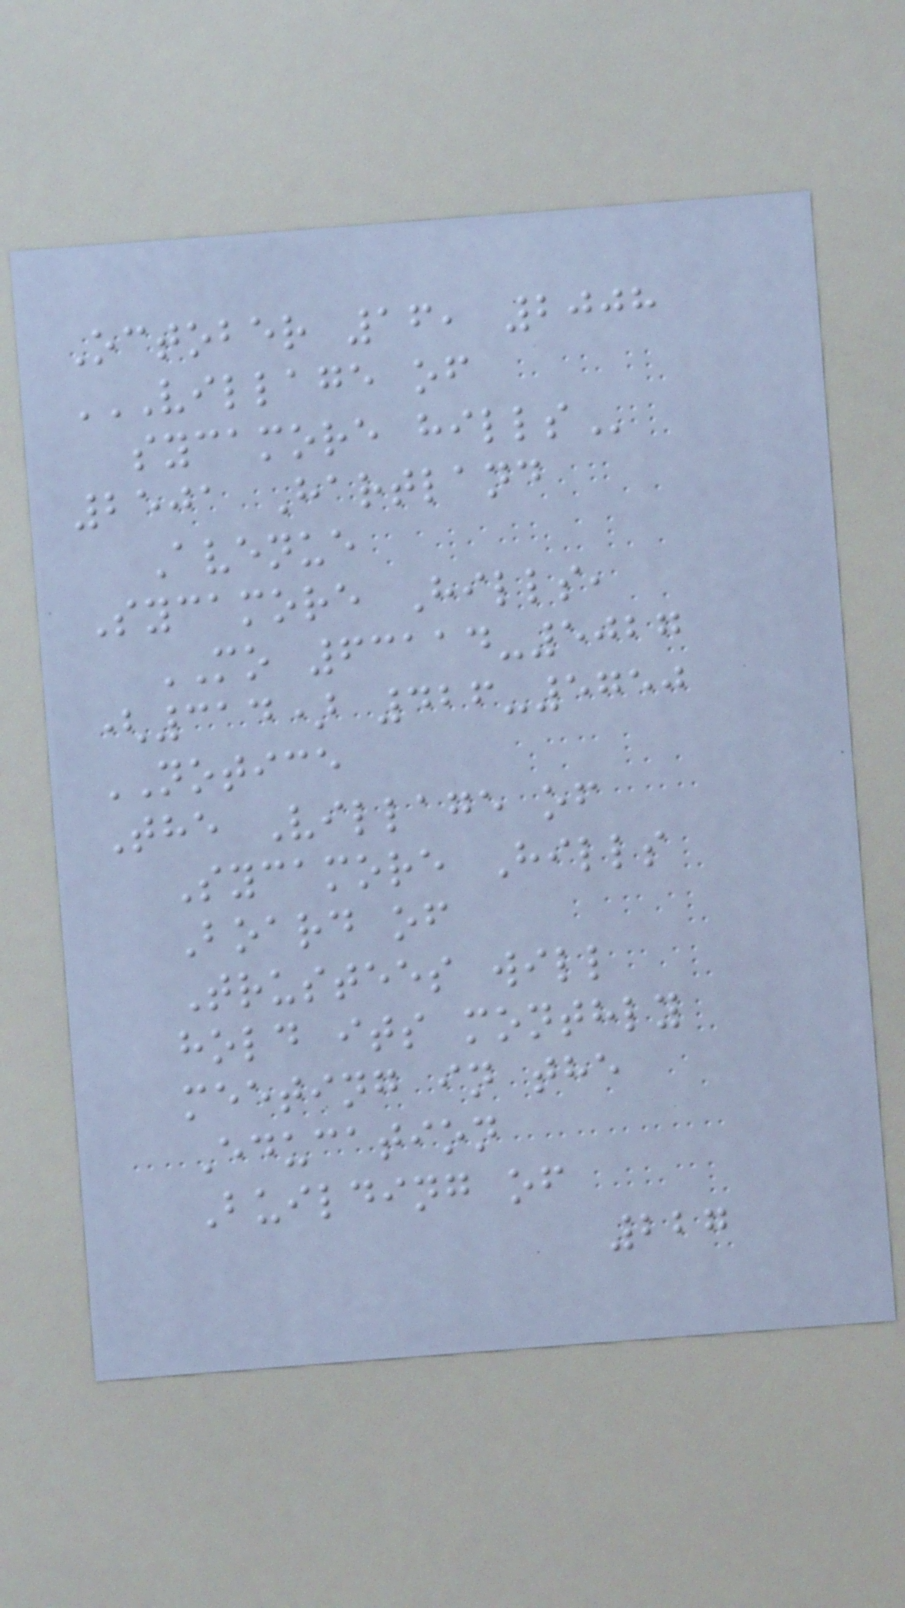October 16, 2008
VILLAGE OF
SYCAMORE HILLS
2501 Hartland
Avenue
Sycamore Hills,
MO 63114-5027
(314) 426-5750
NOTICE
The Village of
Sycamore Hills
Board of
Trustees will
hold its monthly
meeting in the
Education
Building of
227
